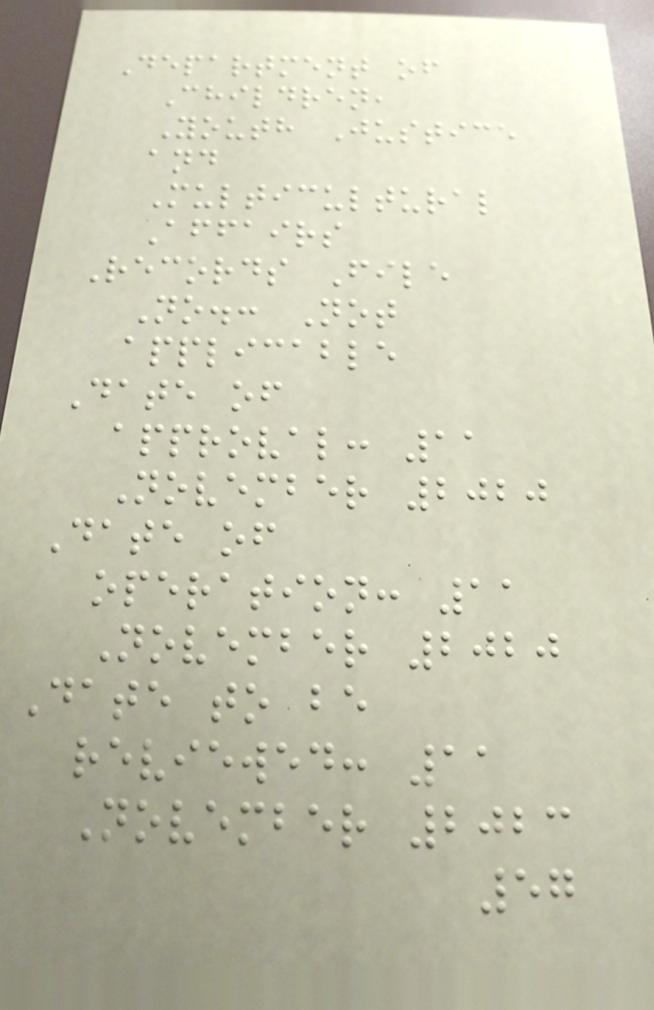Department of
Children,
Youth Justice
and
Multicultural
Affairs
Records File
No.: Not
applicable
Date of
approval: 11
November 2020
Date of
operation: 11
November 2020
Date to be
reviewed: 11
November 2023
57
